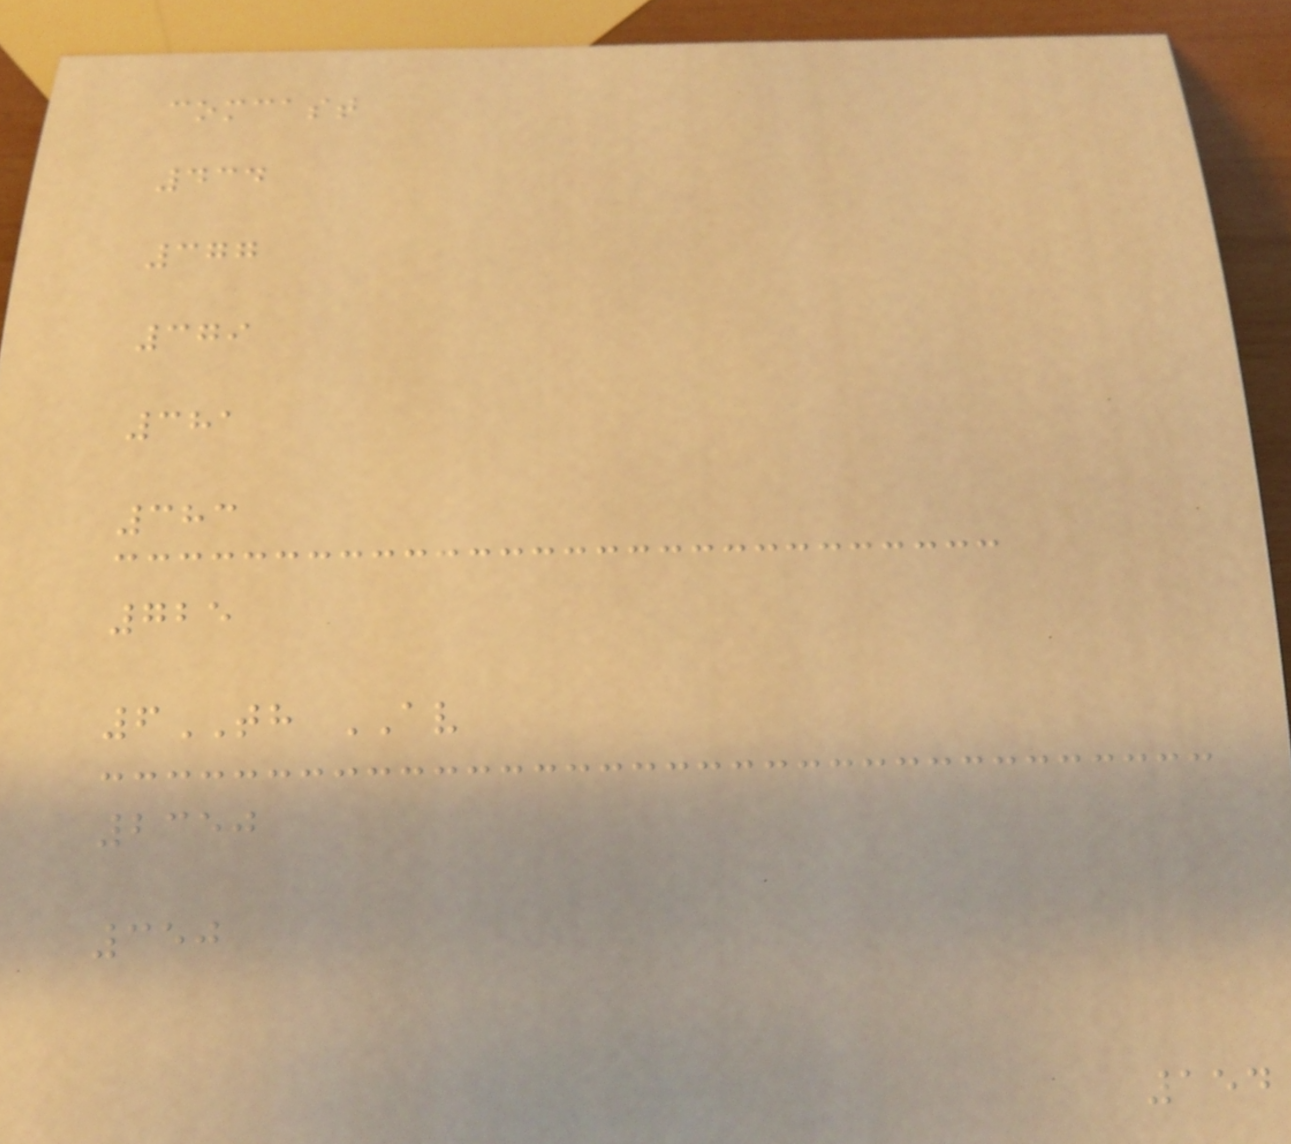comcast
434
377
379
381
383
725
6TH AV
2350
350
154
